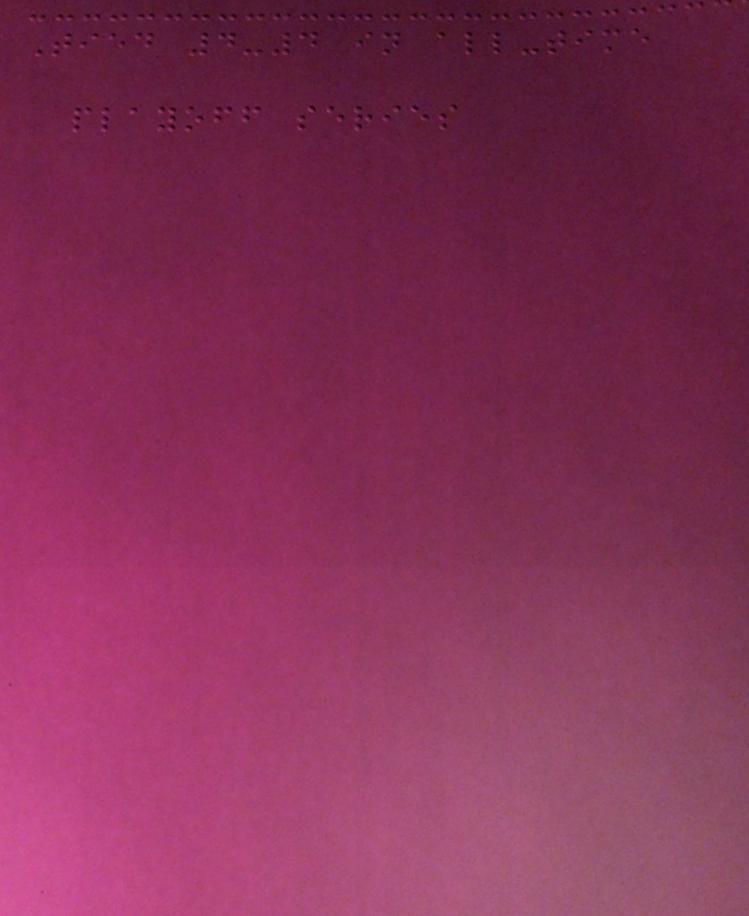Tied 4-4 in all-time
playoff series
